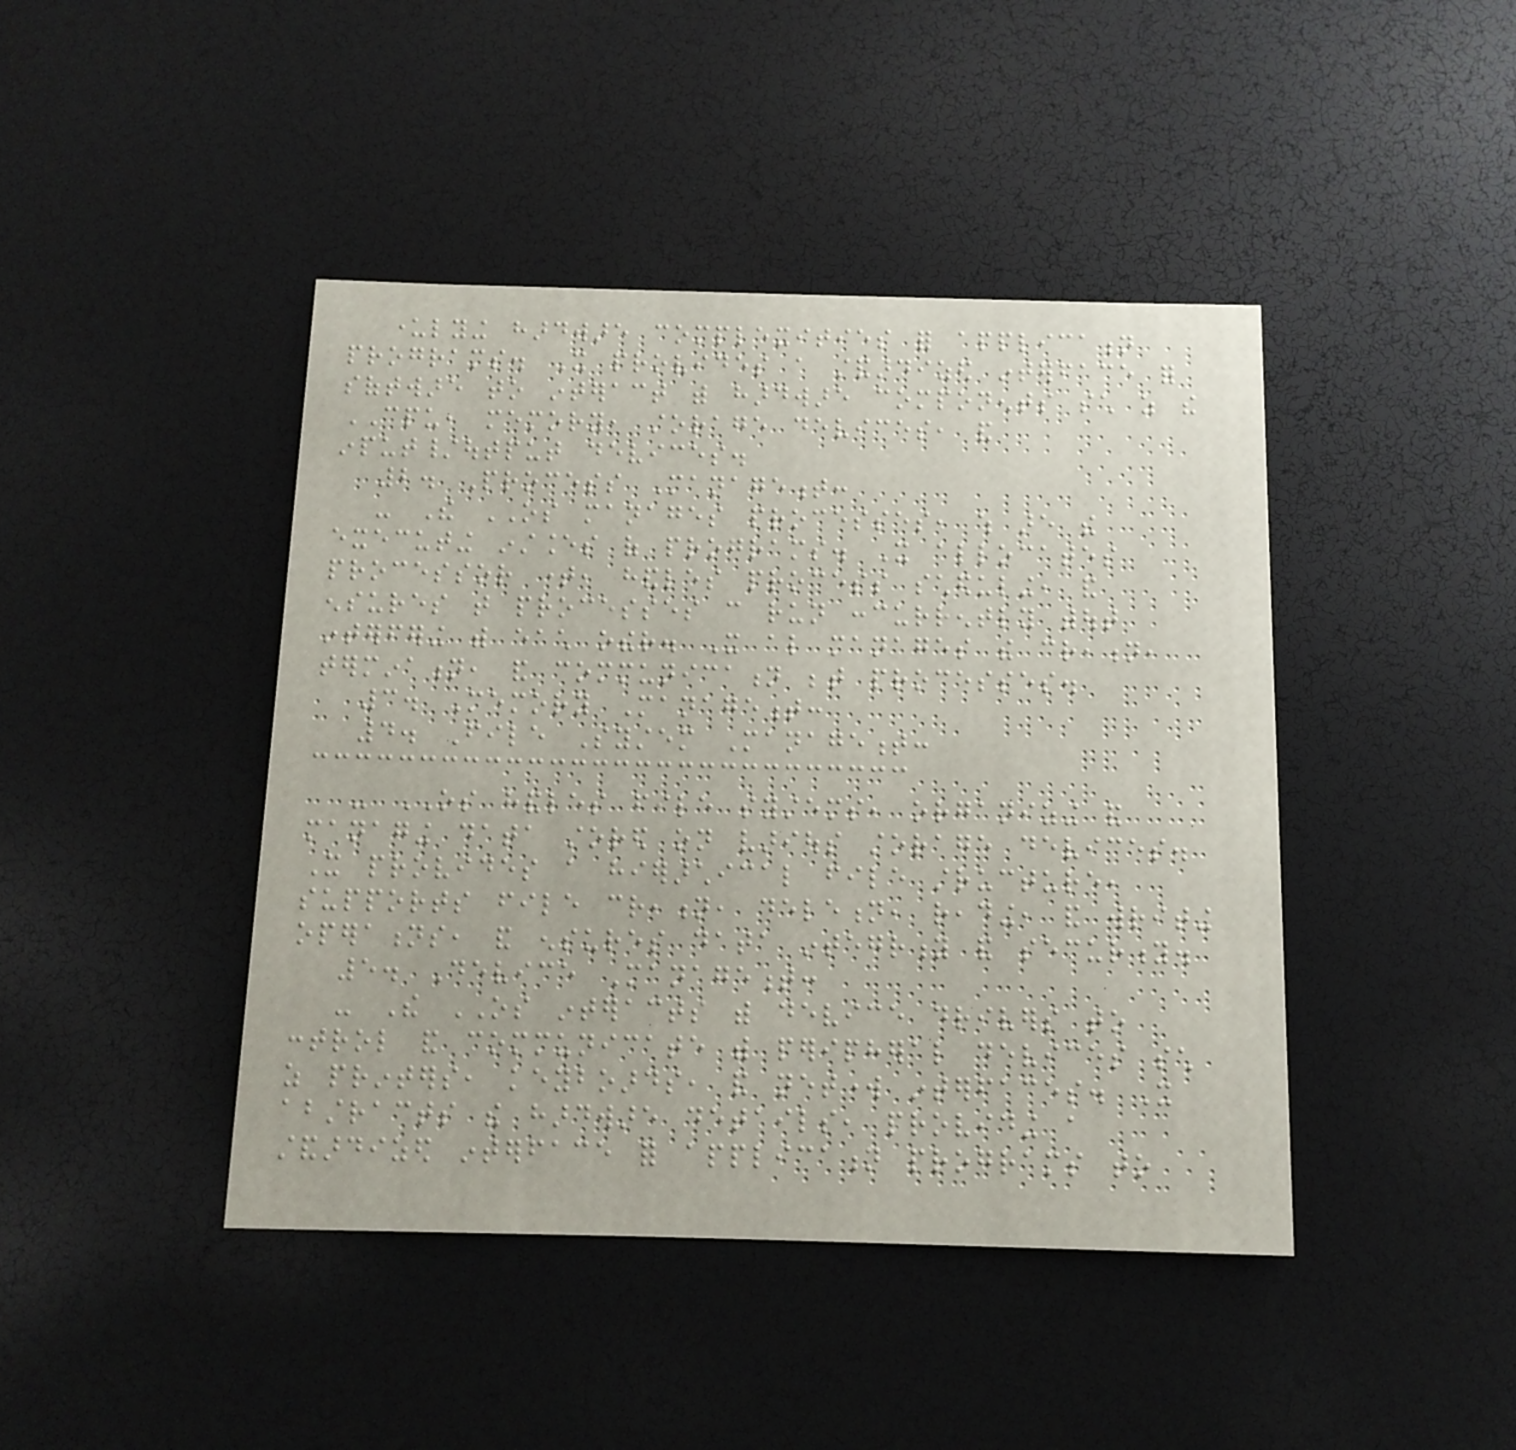underlying hardware complexities for application
programs. It provides a standardized interface for
software to interact with hardware components such as the
CPU, memory, storage devices, and
input/output devices.
2. Process Management:
- The OS manages processes, which are the
executing instances of programs. It allocates
processor time, handles process scheduling, and
ensures that processes can run concurrently without
interfering with each other. It also manages the creation,
termination, and communication between processes.
3. Memory Management:
4. File System Management:
- OS handles file systems, organizing and
managing data stored on various storage devices.
It provides a hierarchical file structure,
supports file creation, deletion, reading, and writing
operations, and ensures data integrity and security.
5. Device Management:
- The OS interacts with device drivers to
control and communicate with peripheral devices such
as printers, keyboards, and network interfaces. It
abstracts the hardware details, providing a
standardized interface for application programs to
